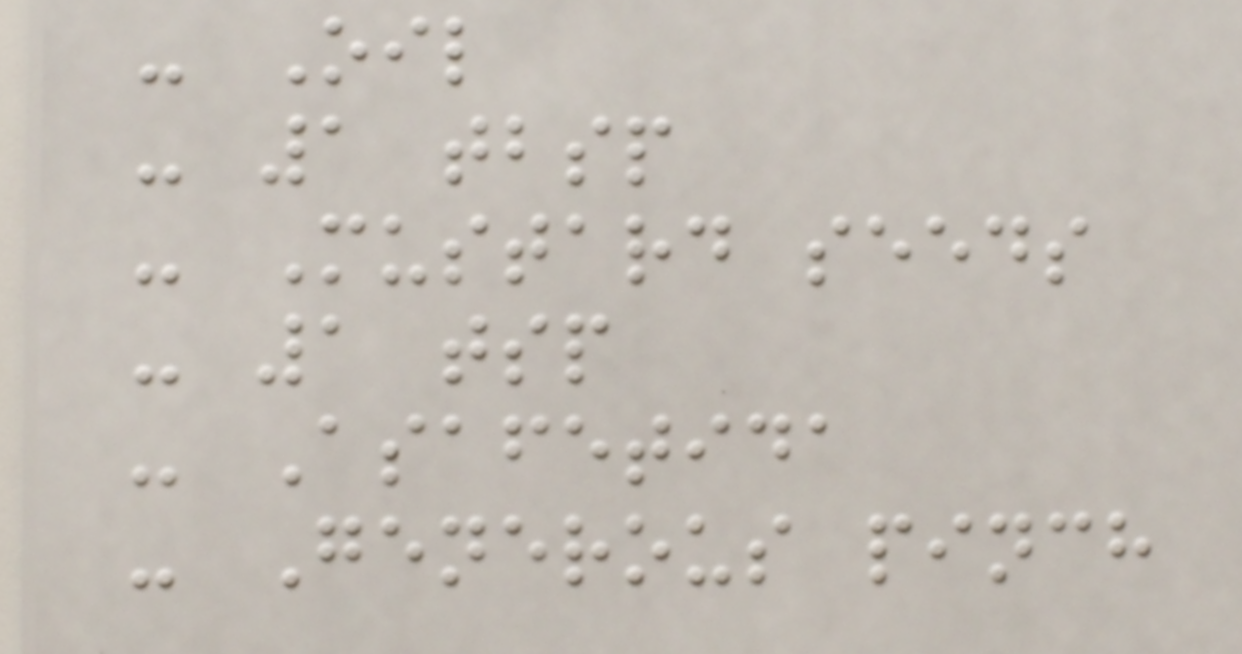- Oil
- 1 tbsp
- Mustard seeds
- 1 tsp
- Asafetida
- Generous pinch
